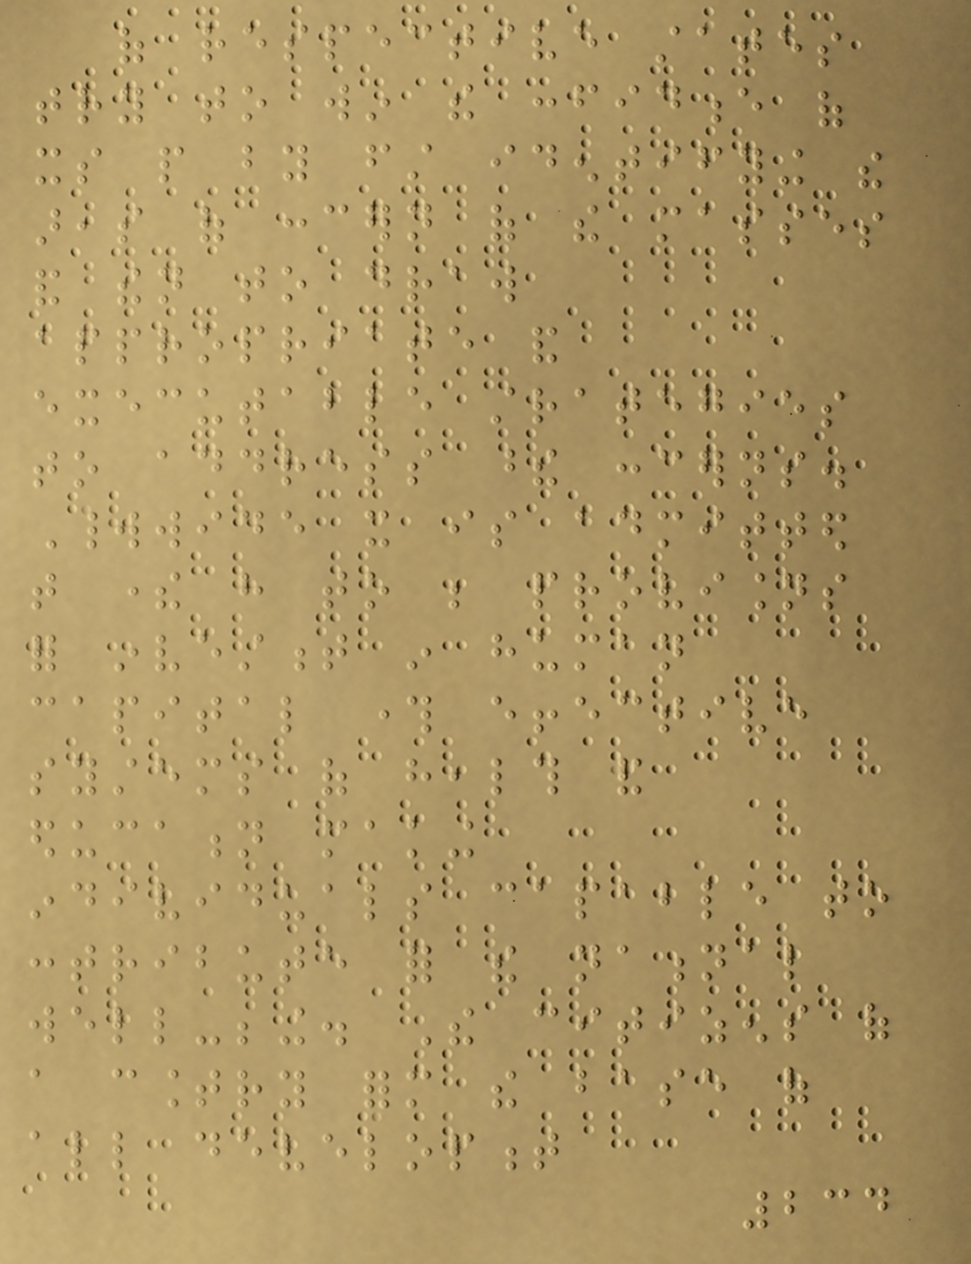of respective states
try to win the confidence of
its people by first identifying the
areas of concern of the masses
and then to draw
appropriate and
executable strategies
to address these concerns.
Worldwide it is admitted
that there have to be provisions
for investment in human
capital through effective
systems of health and
education making
individuals capable to
contribute for the national
well-being. The citizens of
a country form the base of
all development
234
